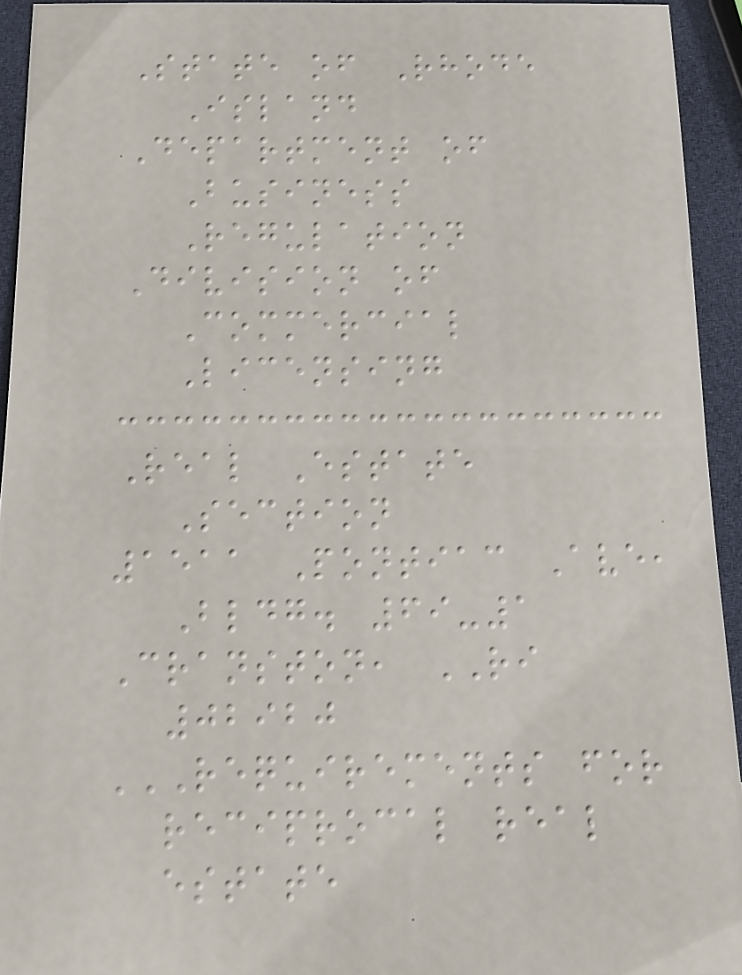State of Rhode
Island
Department of
Business
Regulation
Division of
Commercial
Licensing
Real Estate
Section
1511 Pontiac Ave,
Bldg. 69-1
Cranston, RI
02920
REQUIREMENTS FOR
RECIPROCAL REAL
ESTATE
